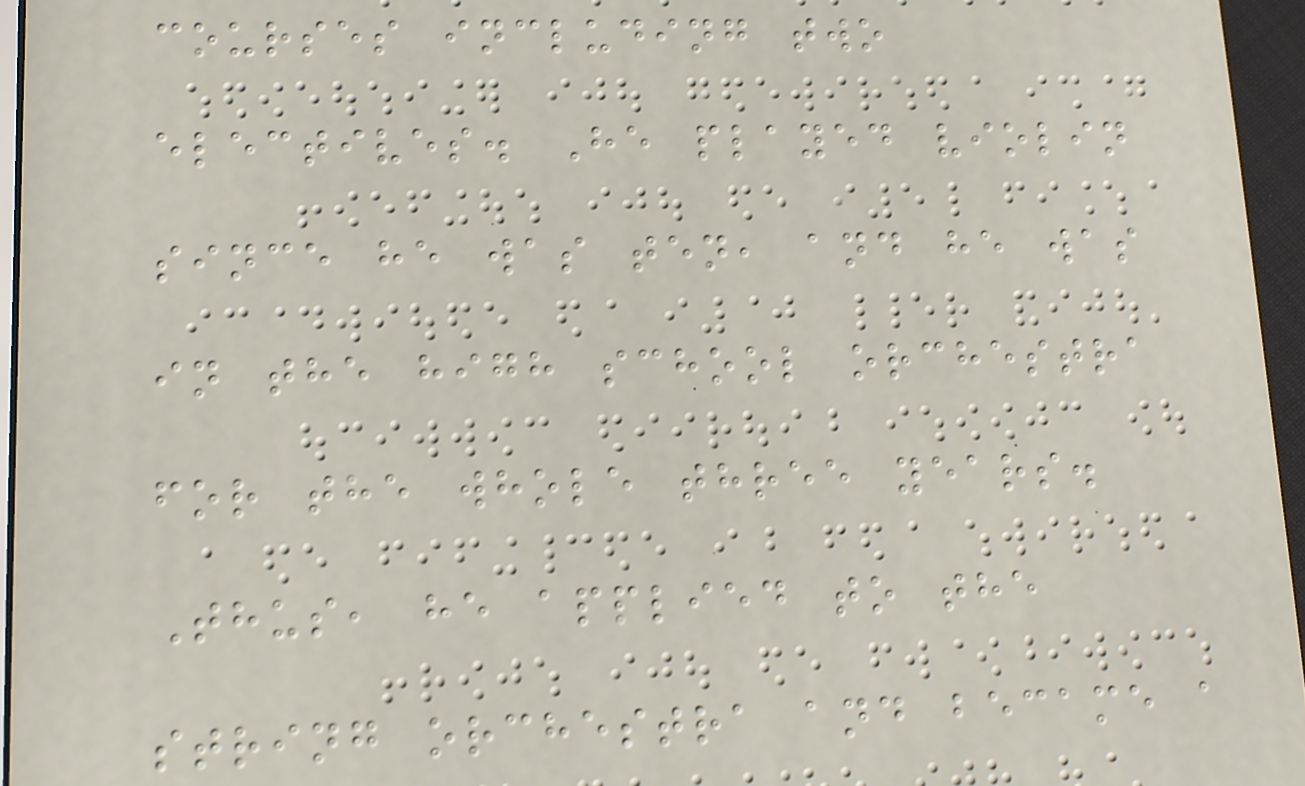courses including two
electives. He played violin
since he was ten, and he was
in the high school orchestra
for the whole three years.
Thus, he applied to the
string orchestra and became a
